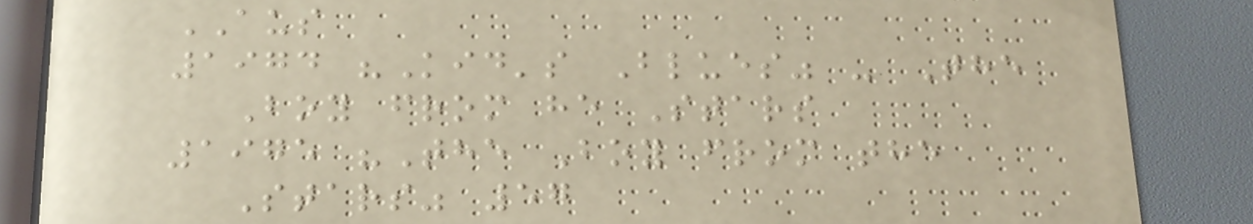AUS
1974 "Kid's Blues" - The
Boy from he Stars
1975 "The Boy from the
Stars" 57
